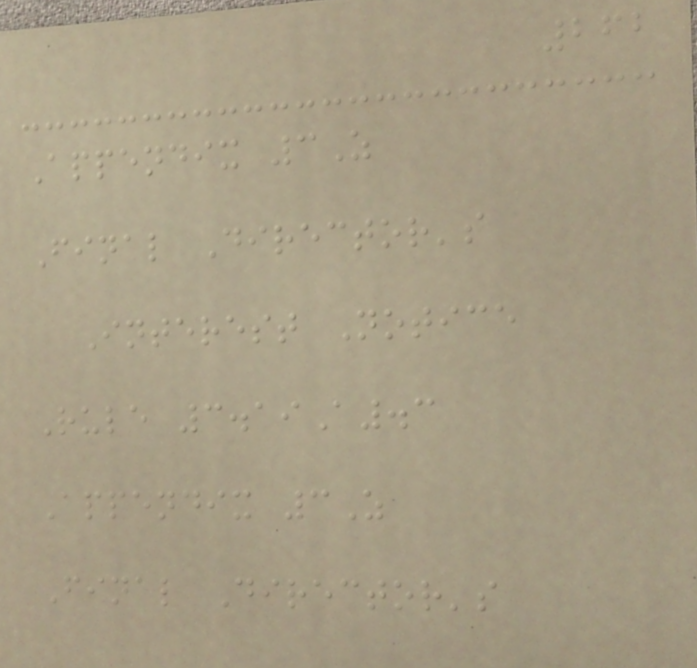262
Appendix 3Z
Final Director's
Interest Notice
Rule 3.19A.3
Appendix 3Z
Final Director's
